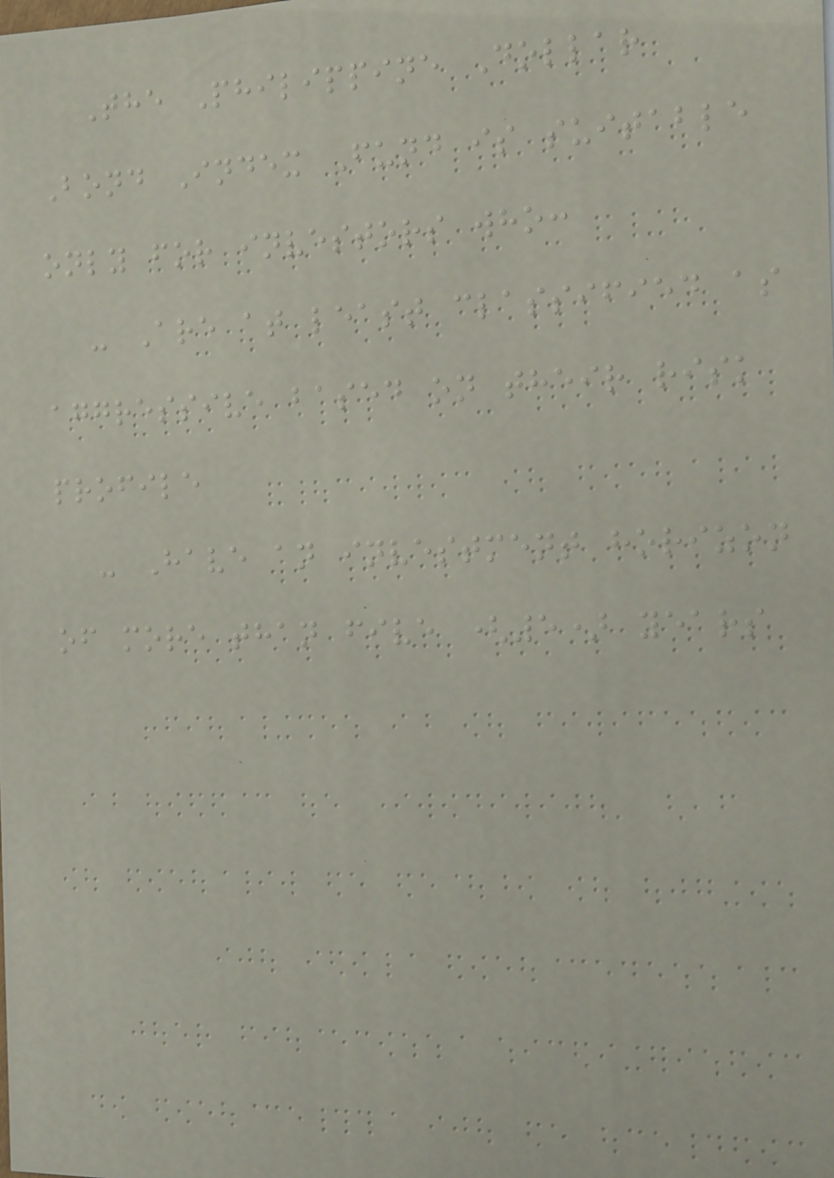The Philippine Dollar
Bond Index Fund is suitable
only for investors who:
- Are at least classified as
aggressive based on their risk
profile
- Have an investment horizon
of more than five (5) years
